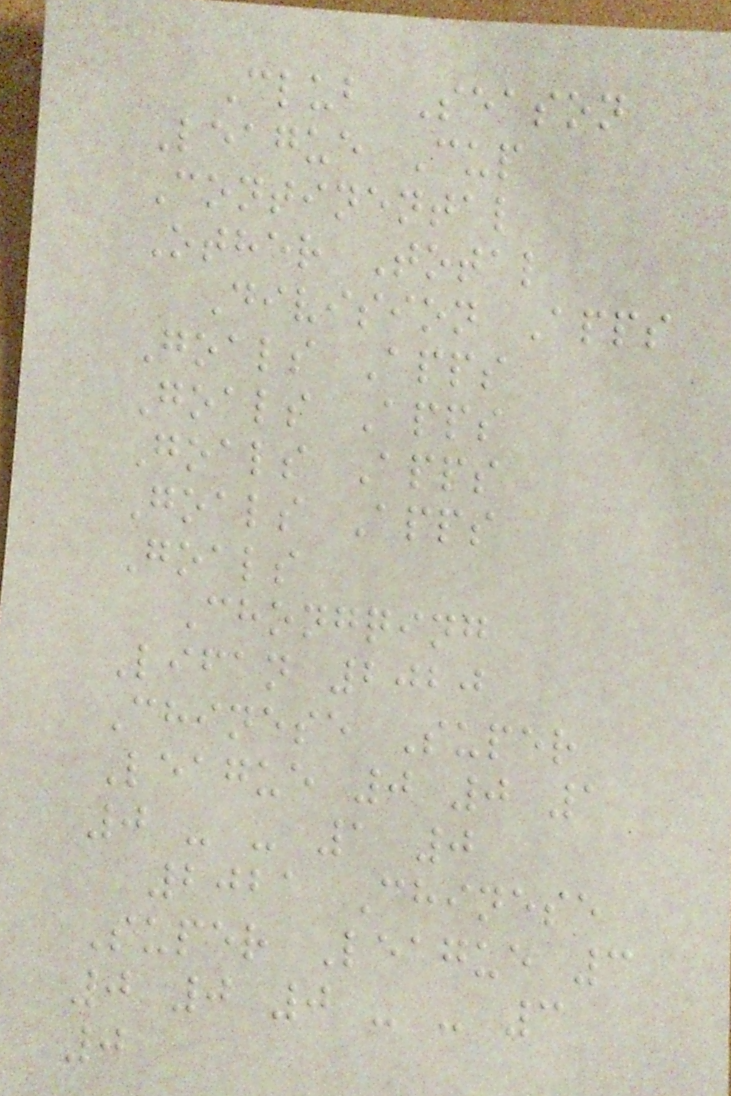Club Season
League Cup
Continental
Other Total
Division Apps
Goals Apps
Goals Apps
Goals Apps
Goals Apps
Goals
Chongqing
Lifan 2020
Chinese Super
League 0 0 1
0 - - 1 0
2021 Chinese
Super League 3
0 0 0 - - 3
0
